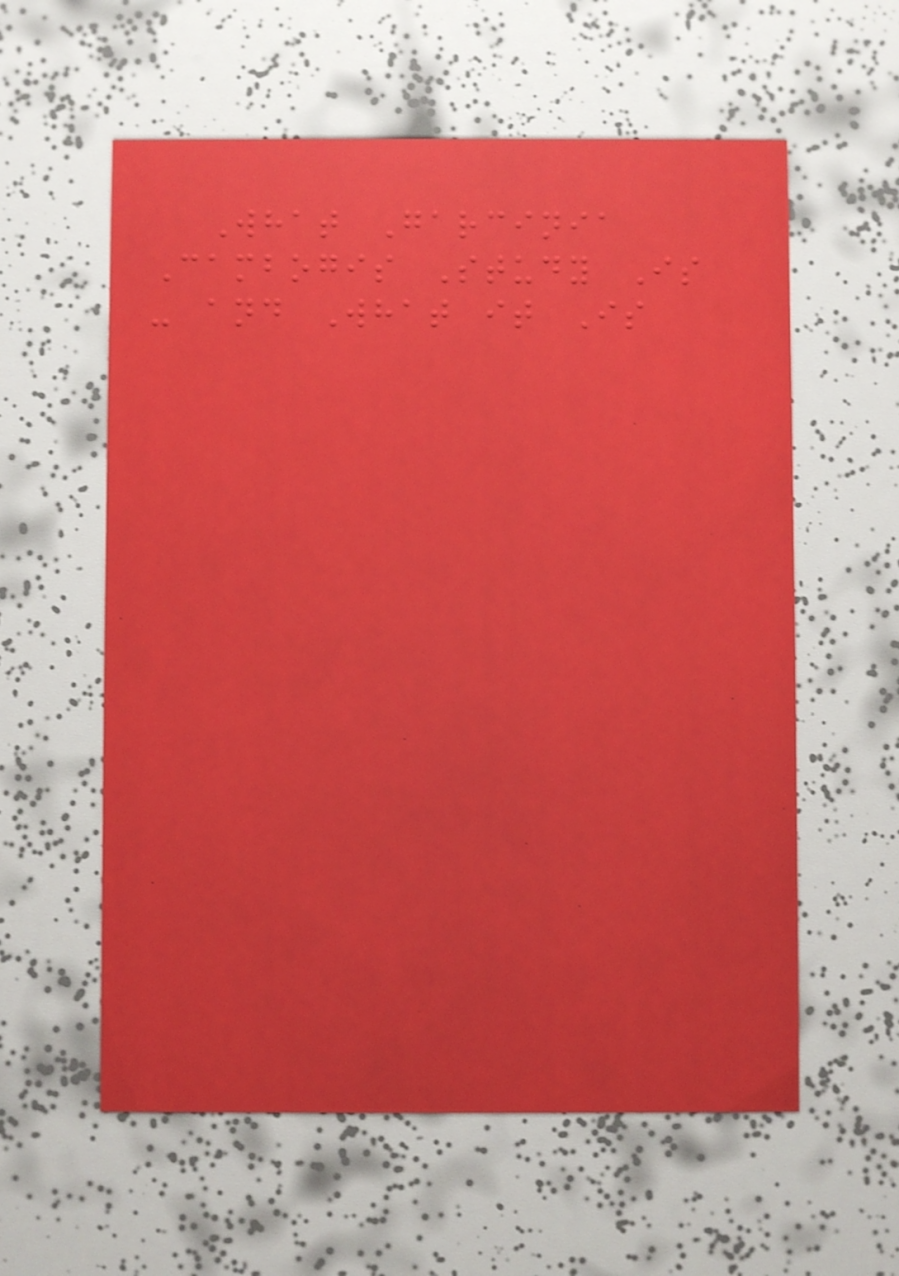What Garcinia
Cambogis Study Is
- and What it Is
